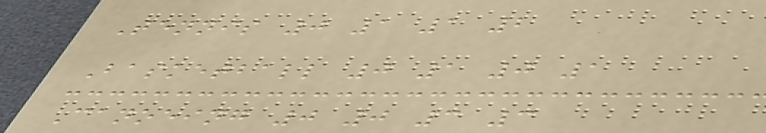Tennis 0 1 1 2
Basketball 0 1 0 1
Canoeing 0 0 3 3
